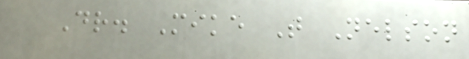Dr. Mike T Nelson
